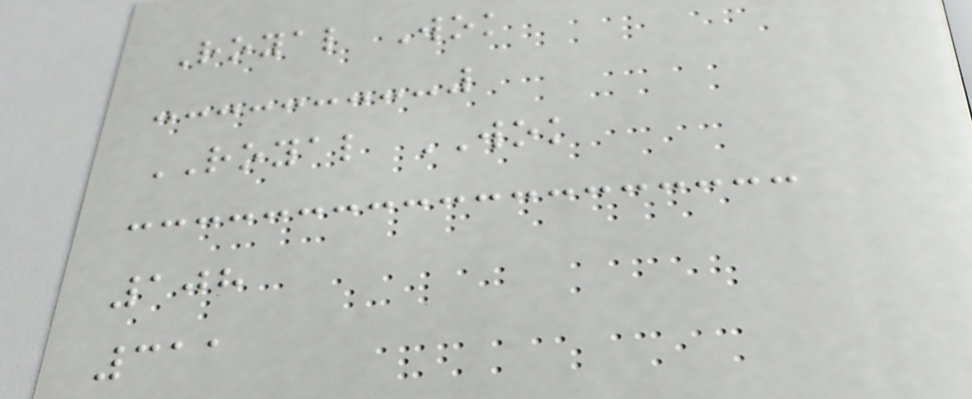Royal Wok
ROYAL WOK
108
311
